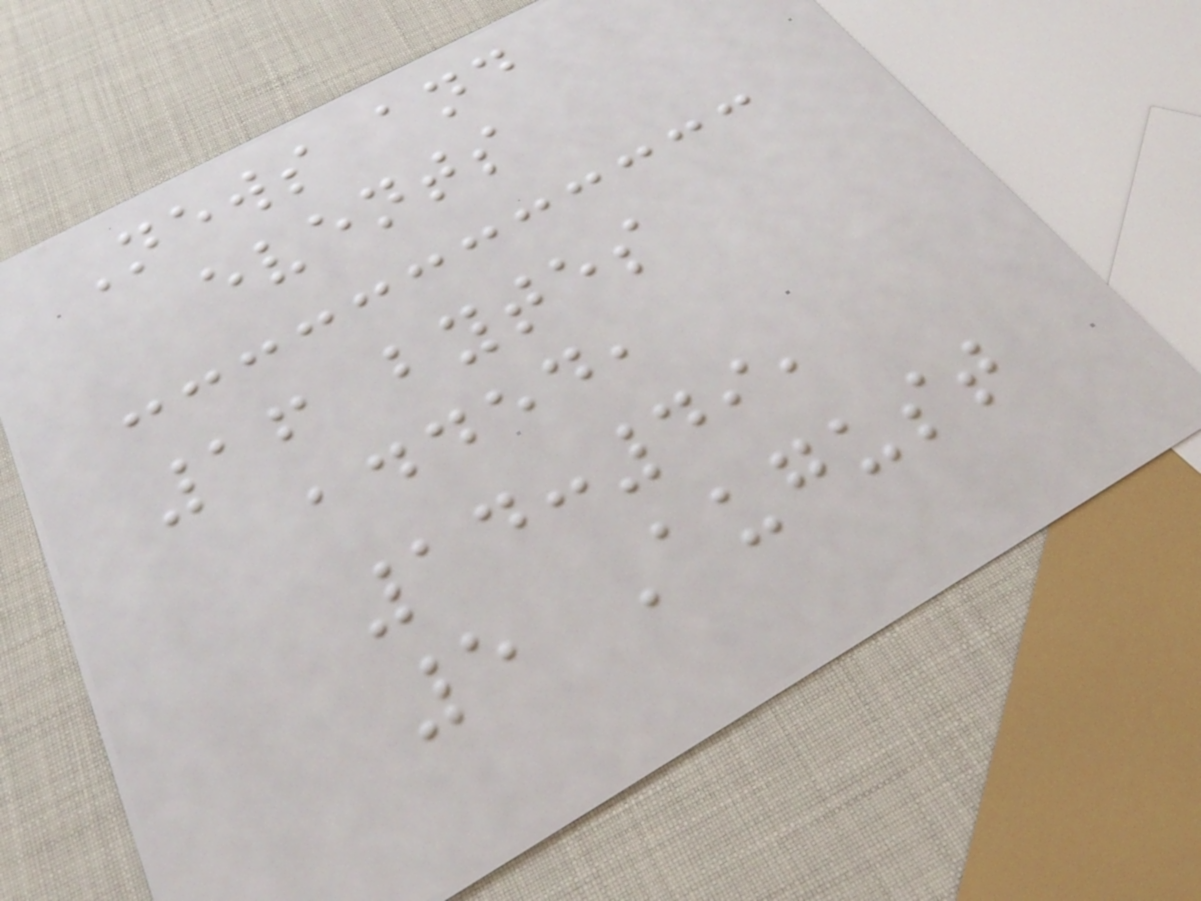News and
events
16 bytes
added,
14:49,
5 August
